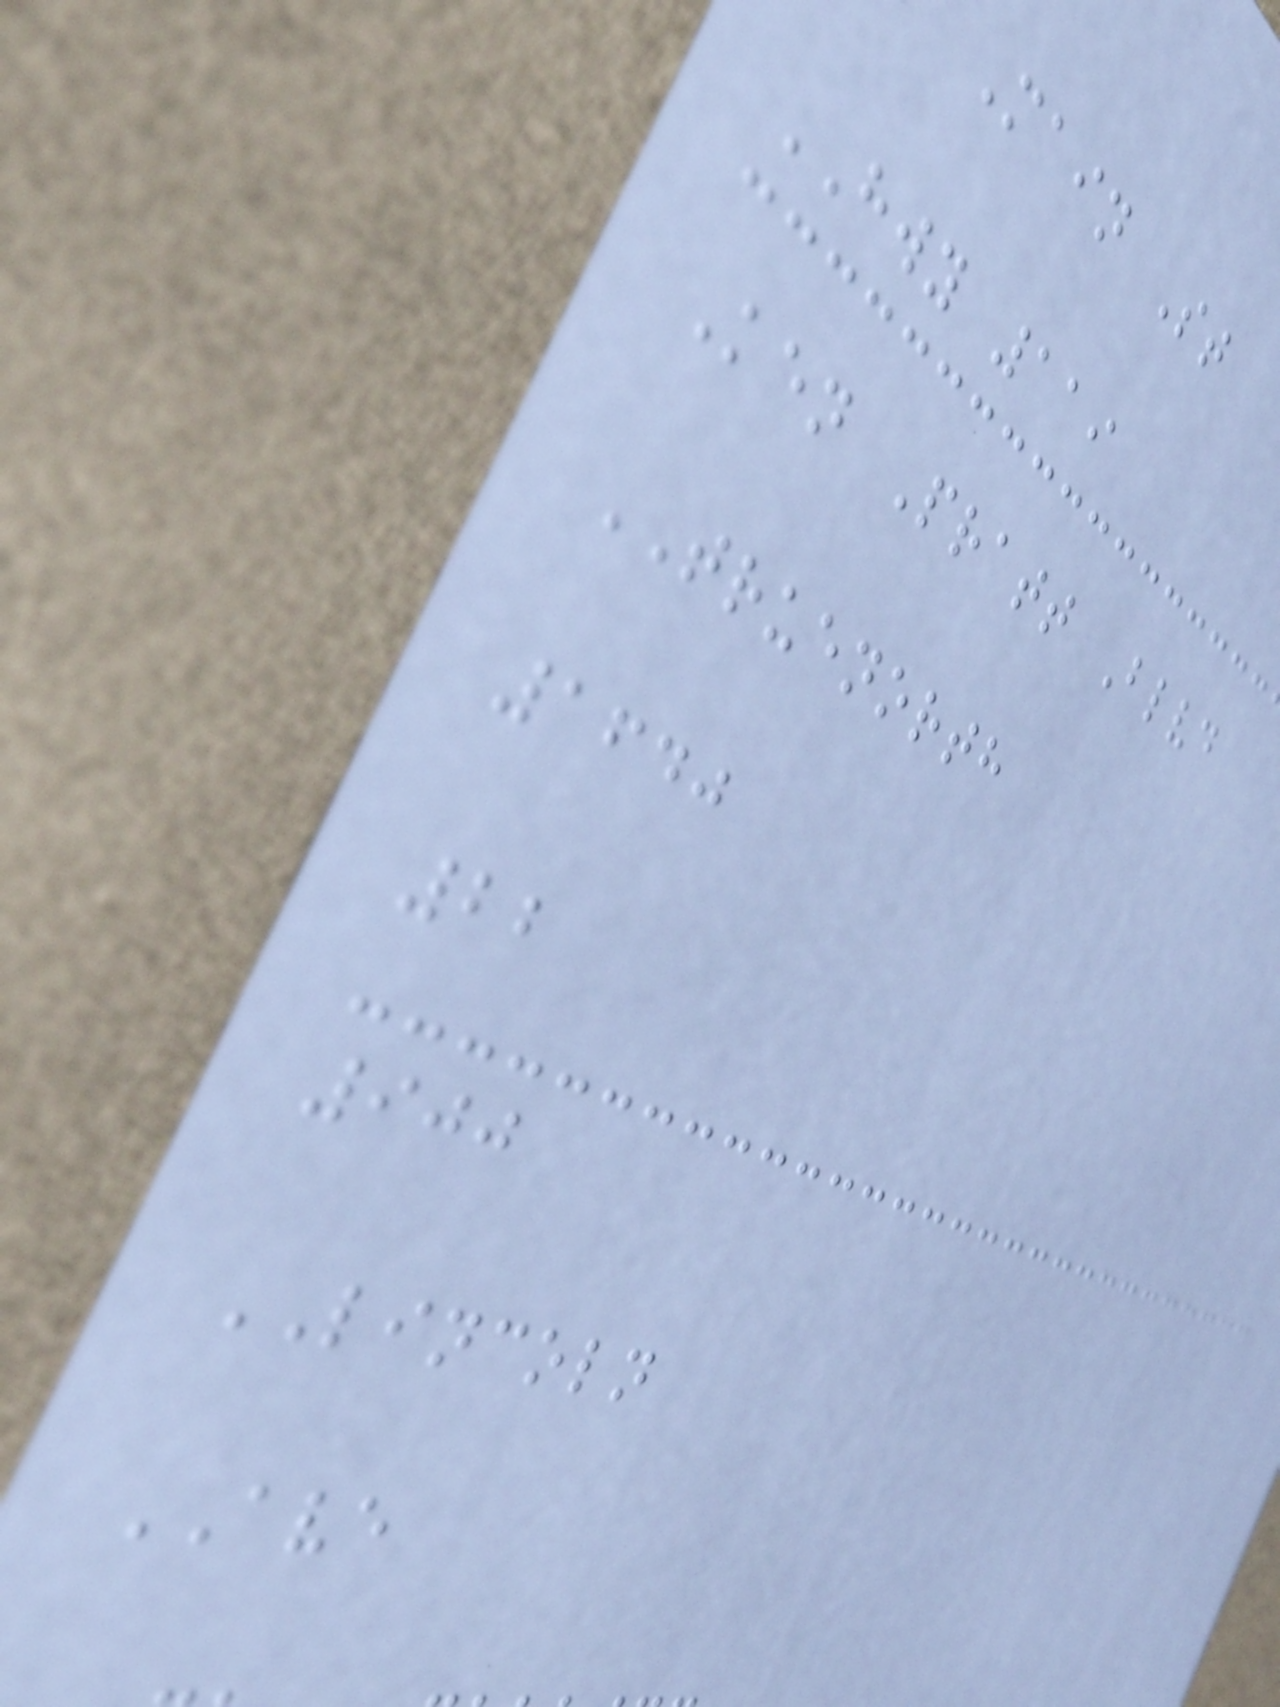Main St
HWY 119
Ken Pratt Blvd
TRUENORTH
1640
22
900
LINCOLN
AVE
